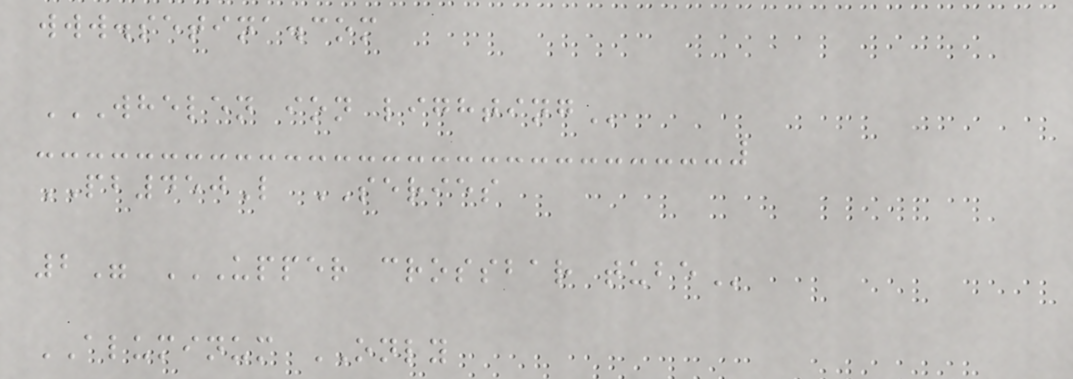www.setina.com
WHELEN ION LIGHTING
PB450L SERIES
2" UPPER CROSSBAR TUBE
ALUMINUM ONLY
